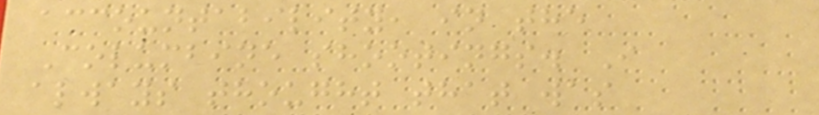accountability, in the
Columbine shootings. I
always thought that was
